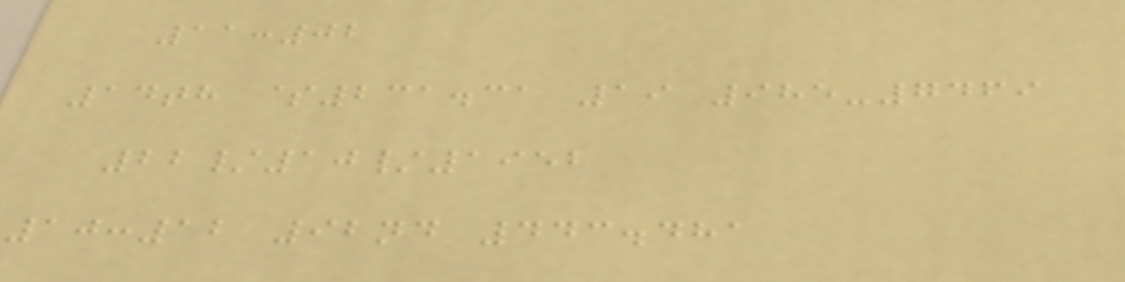11:02
14th $231.31 19 985-7469
22/10/1952
10:12 92nd 443.481
